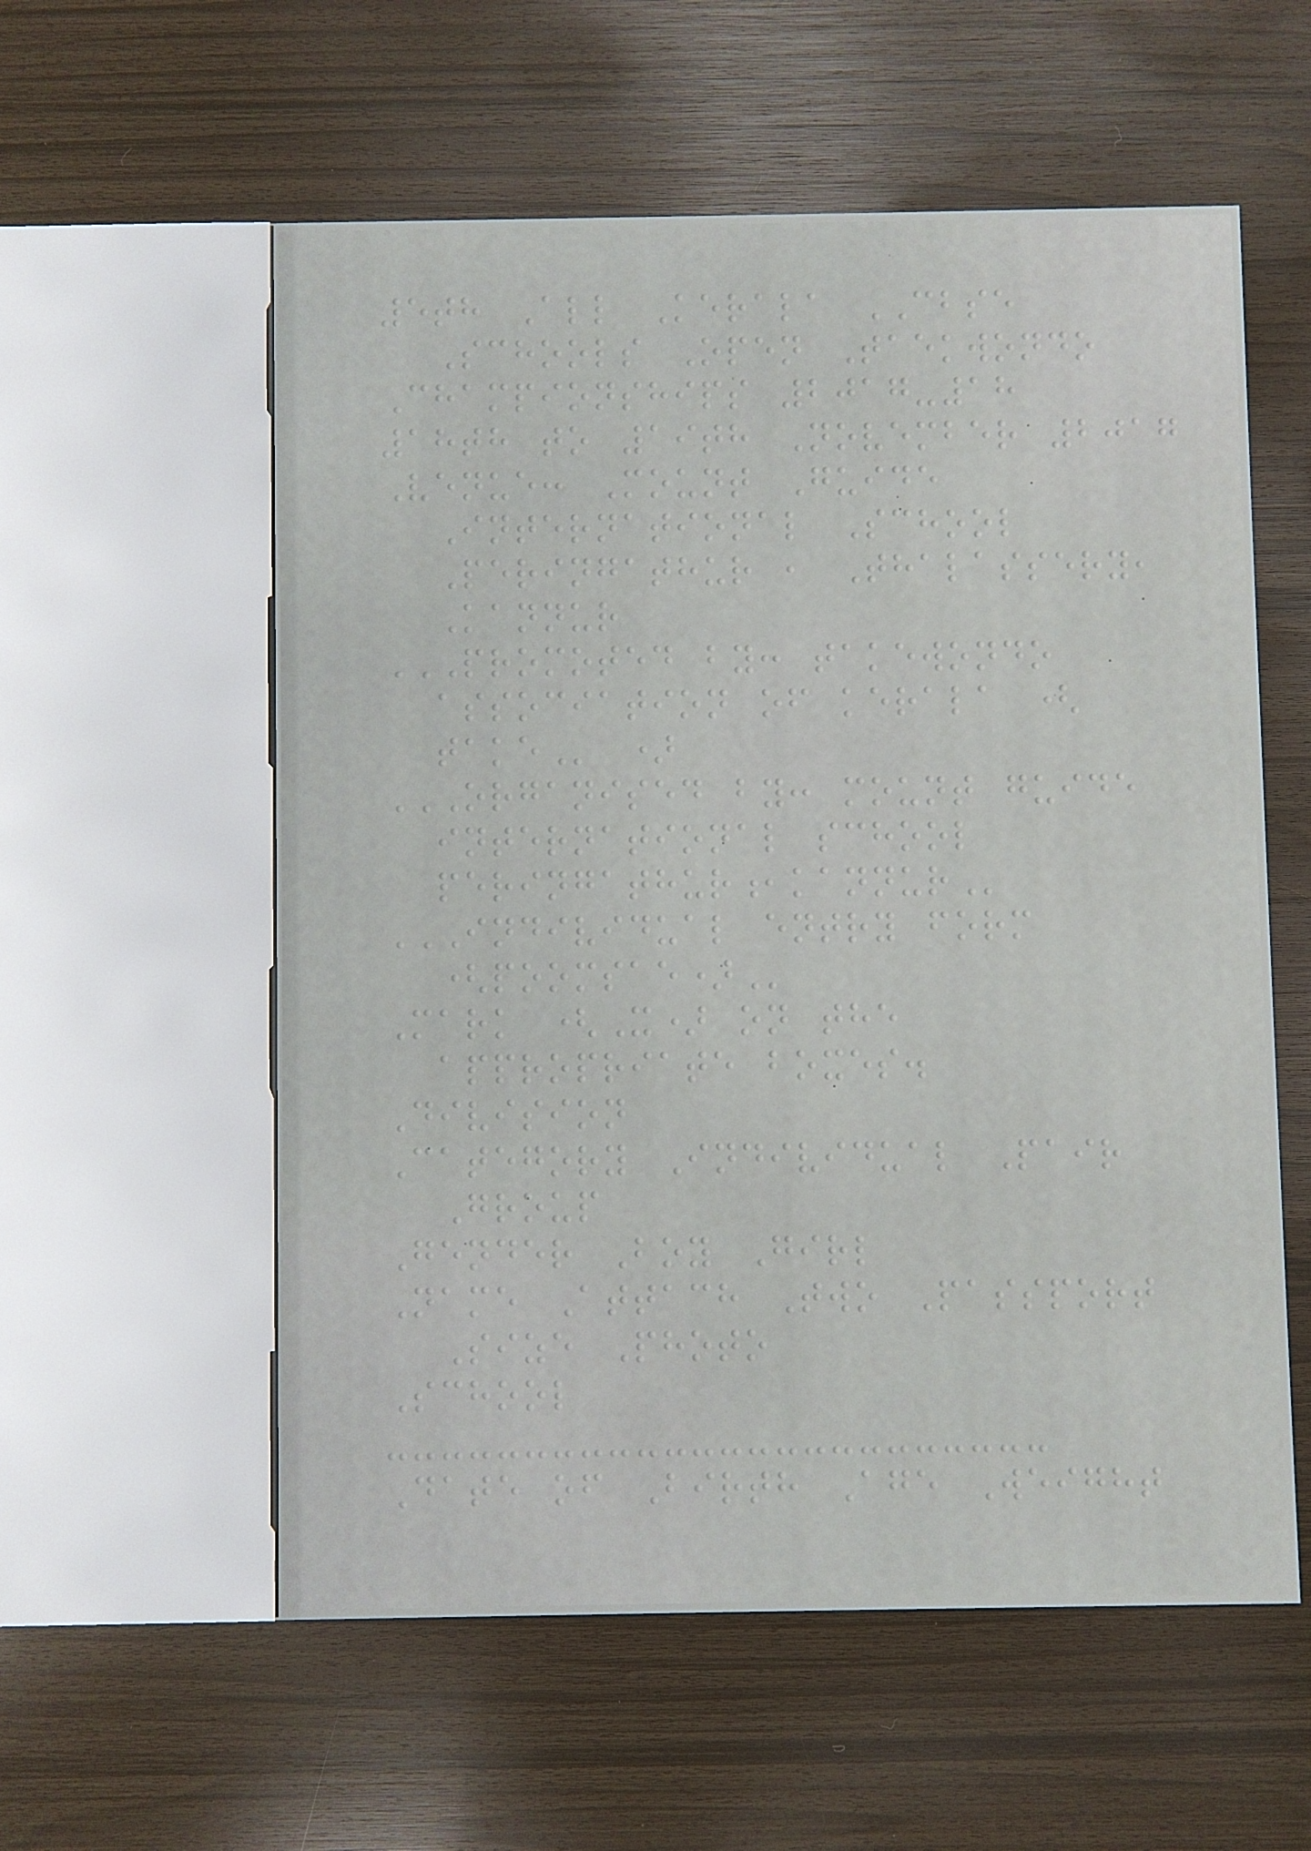5th All Kerala CBSE
Schools Open Taekwondo
Championships 2017-18
18th to 19th November 2017
Venue: Mount Guide
International School
Peringathur , Thalassery,
Kannur
PROMOTED BY: TAKEWONDO
ASSOCIATION OF KERALA (
TAKE )
ORGANISED BY: MOUNT GUIDE
INTERNATIONAL SCHOOL
PERINGATHUR,KANNUR
INDIVIDUAL ENTRY FORM
(POOMSAE)
Mark (X) on the
appropriate boxes.
Division
Category Individual Pair
Group
Gender Boy Girl
Name Attach Two Passport
Size Photo
School
Date of Birth Age Weight
